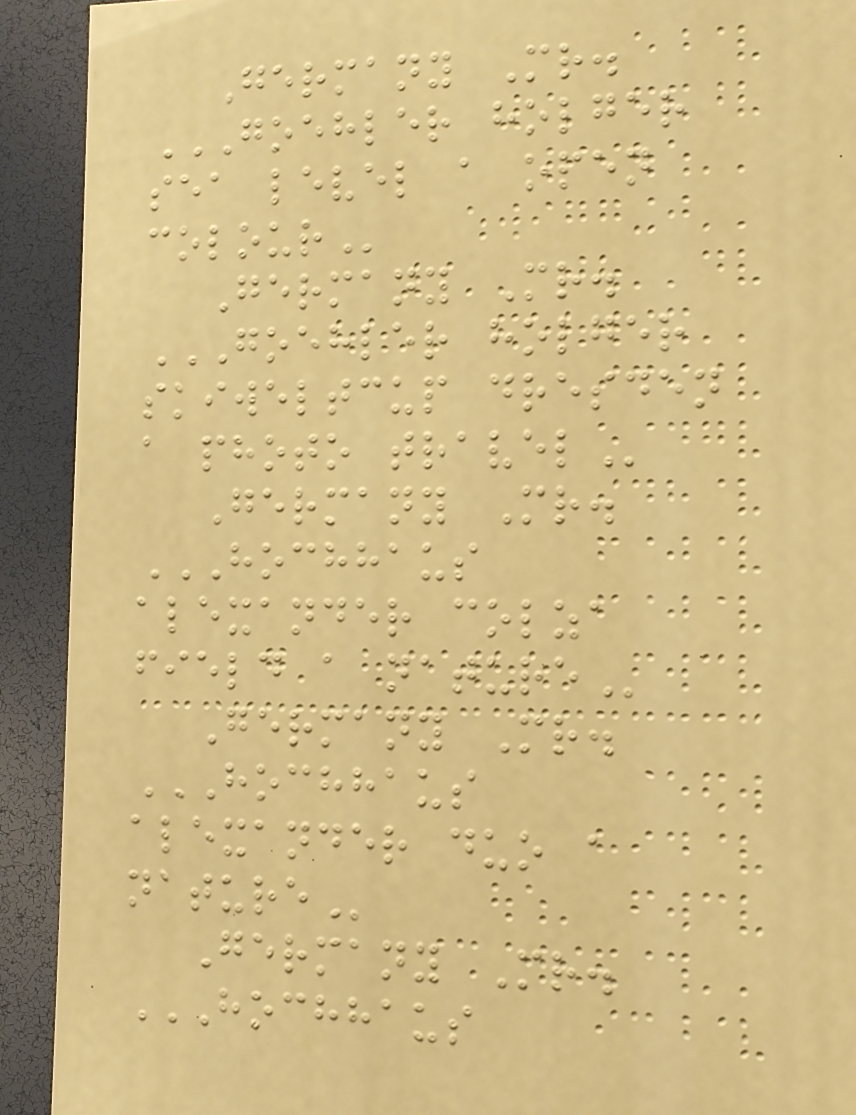Germany Mr.
GOEHLER HOLGER
SEA LEVEL A OPEN
COLOUR
Germany Mr.
GOEHLER HOLGER
SKIWELTCUP DRESDEN
A PHOTO TRAVEL
Germany Mr.
HOCHHAUS
ALEXANDER COLZA
FIELD A NATURE
Germany Mr.
HOCHHAUS
ALEXANDER DUO A
NATURE
Germany Mr.
HOCHHAUS
